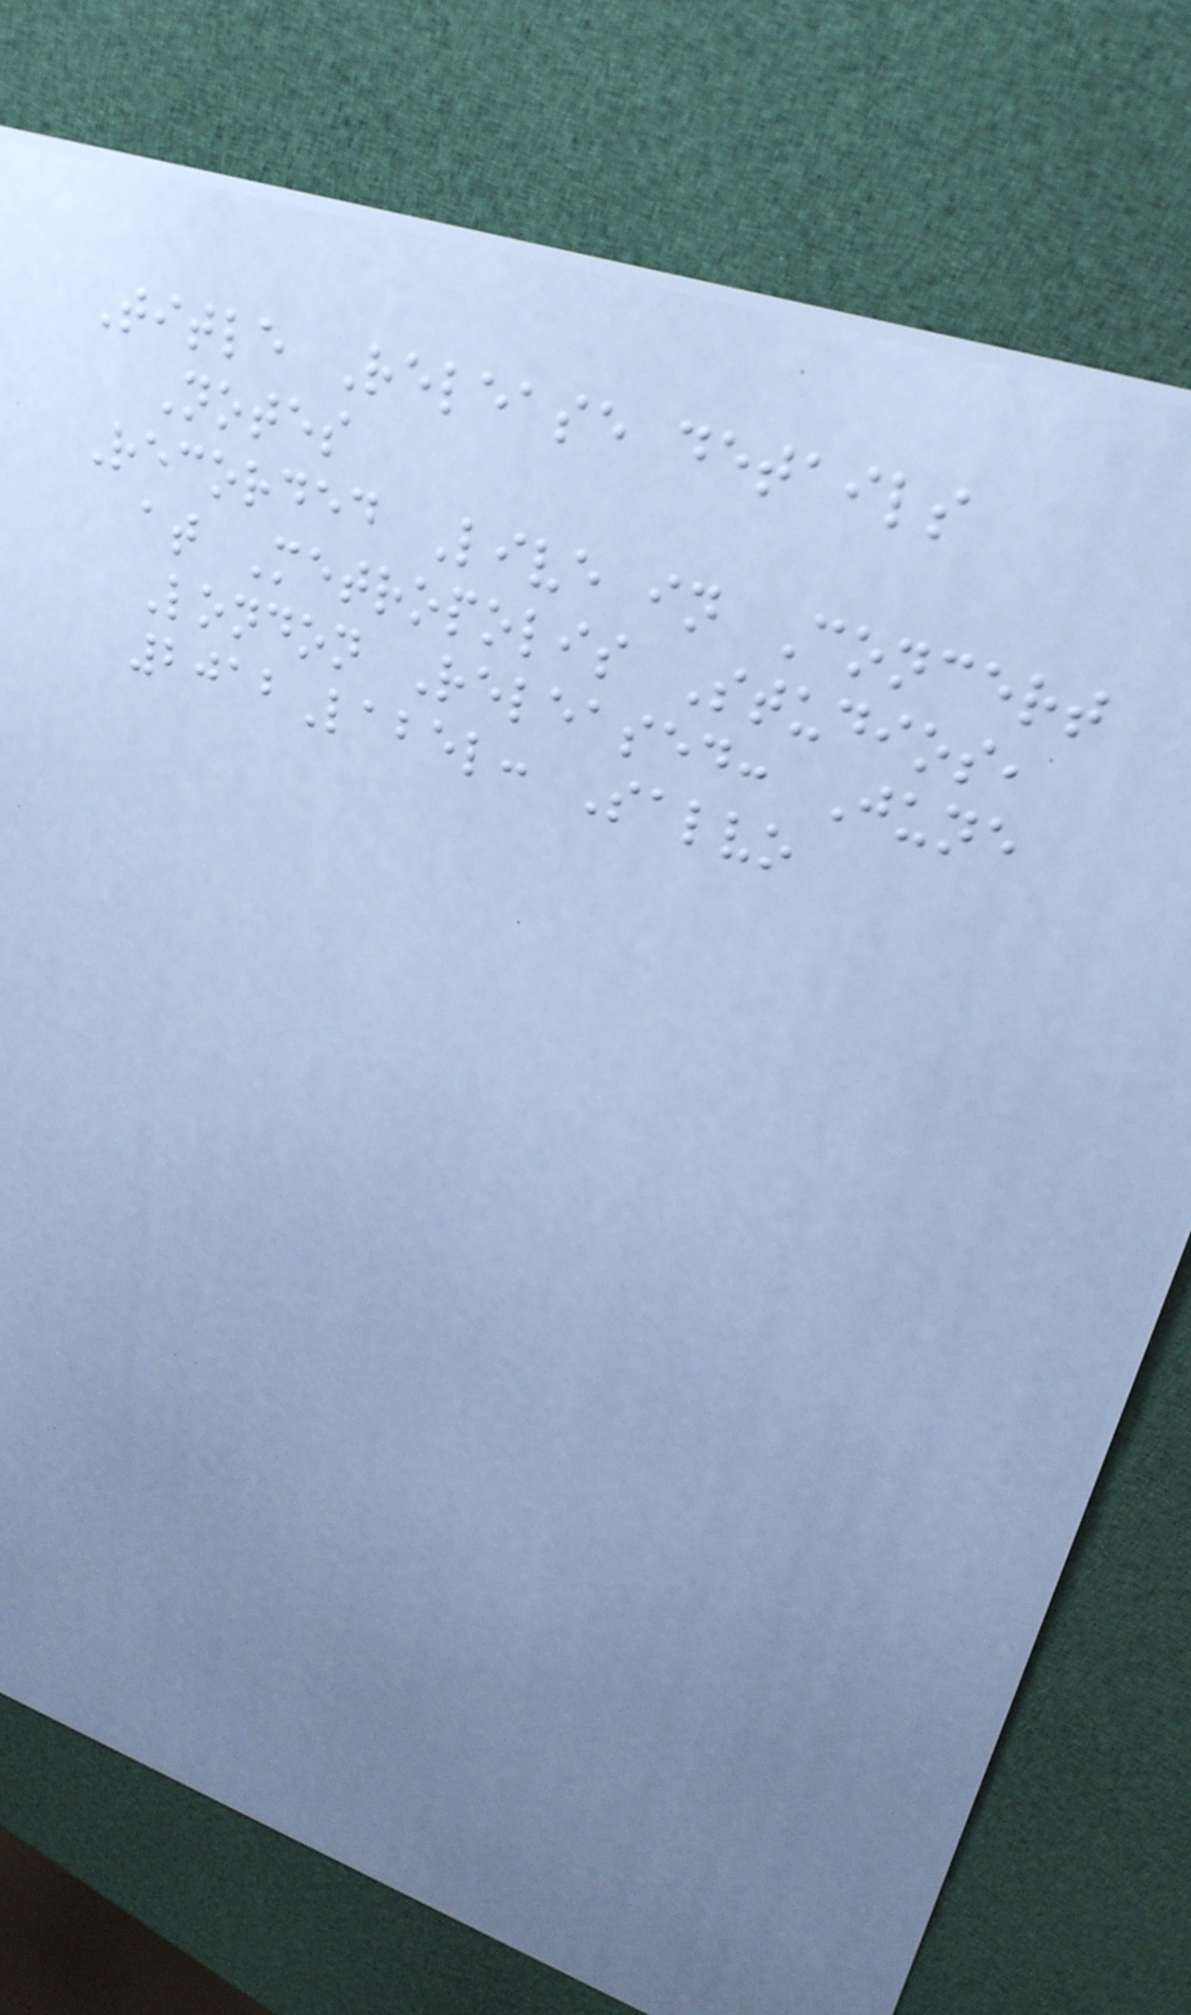Title Release details
Notes
Recorded Live in Concert
at Metropolis Studios,
London Released: June
2012Label: Salvo
